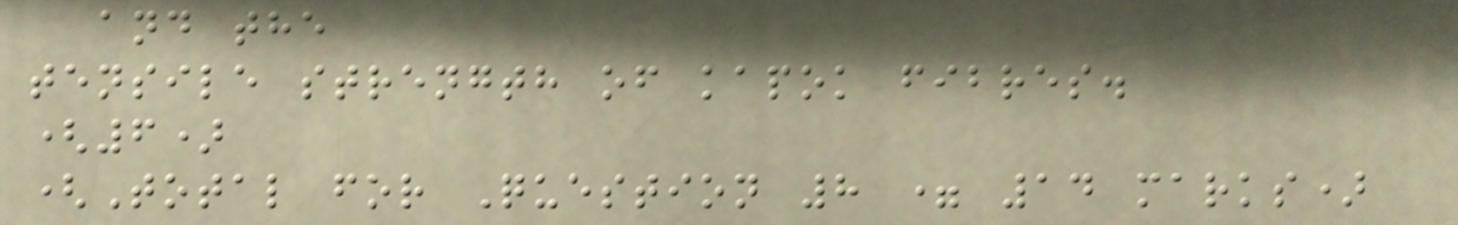and the
tensile strength of kapok fibres.
(6)
(Total for Question 8 = 14 marks)
